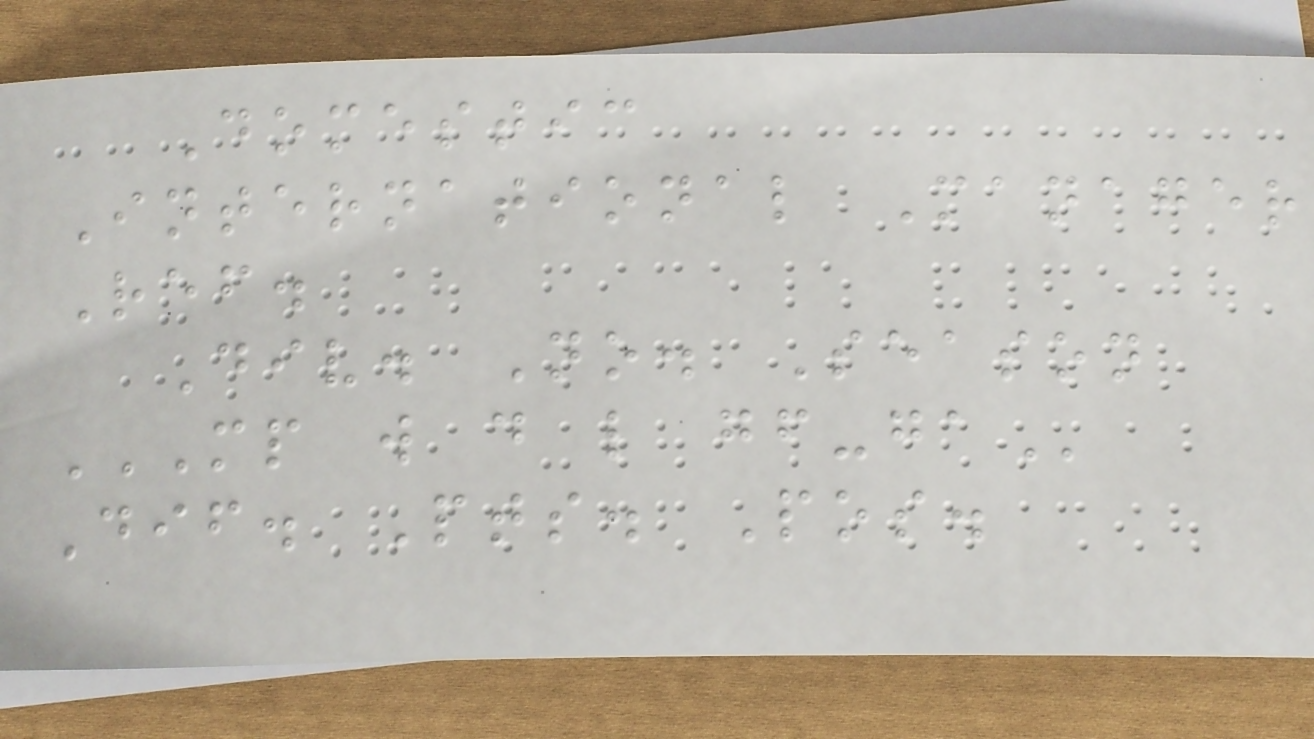Domestic
International Manager
Ref.
Div. No. Season
MP W D L GF-GA
Dif. Pts. Pos.
